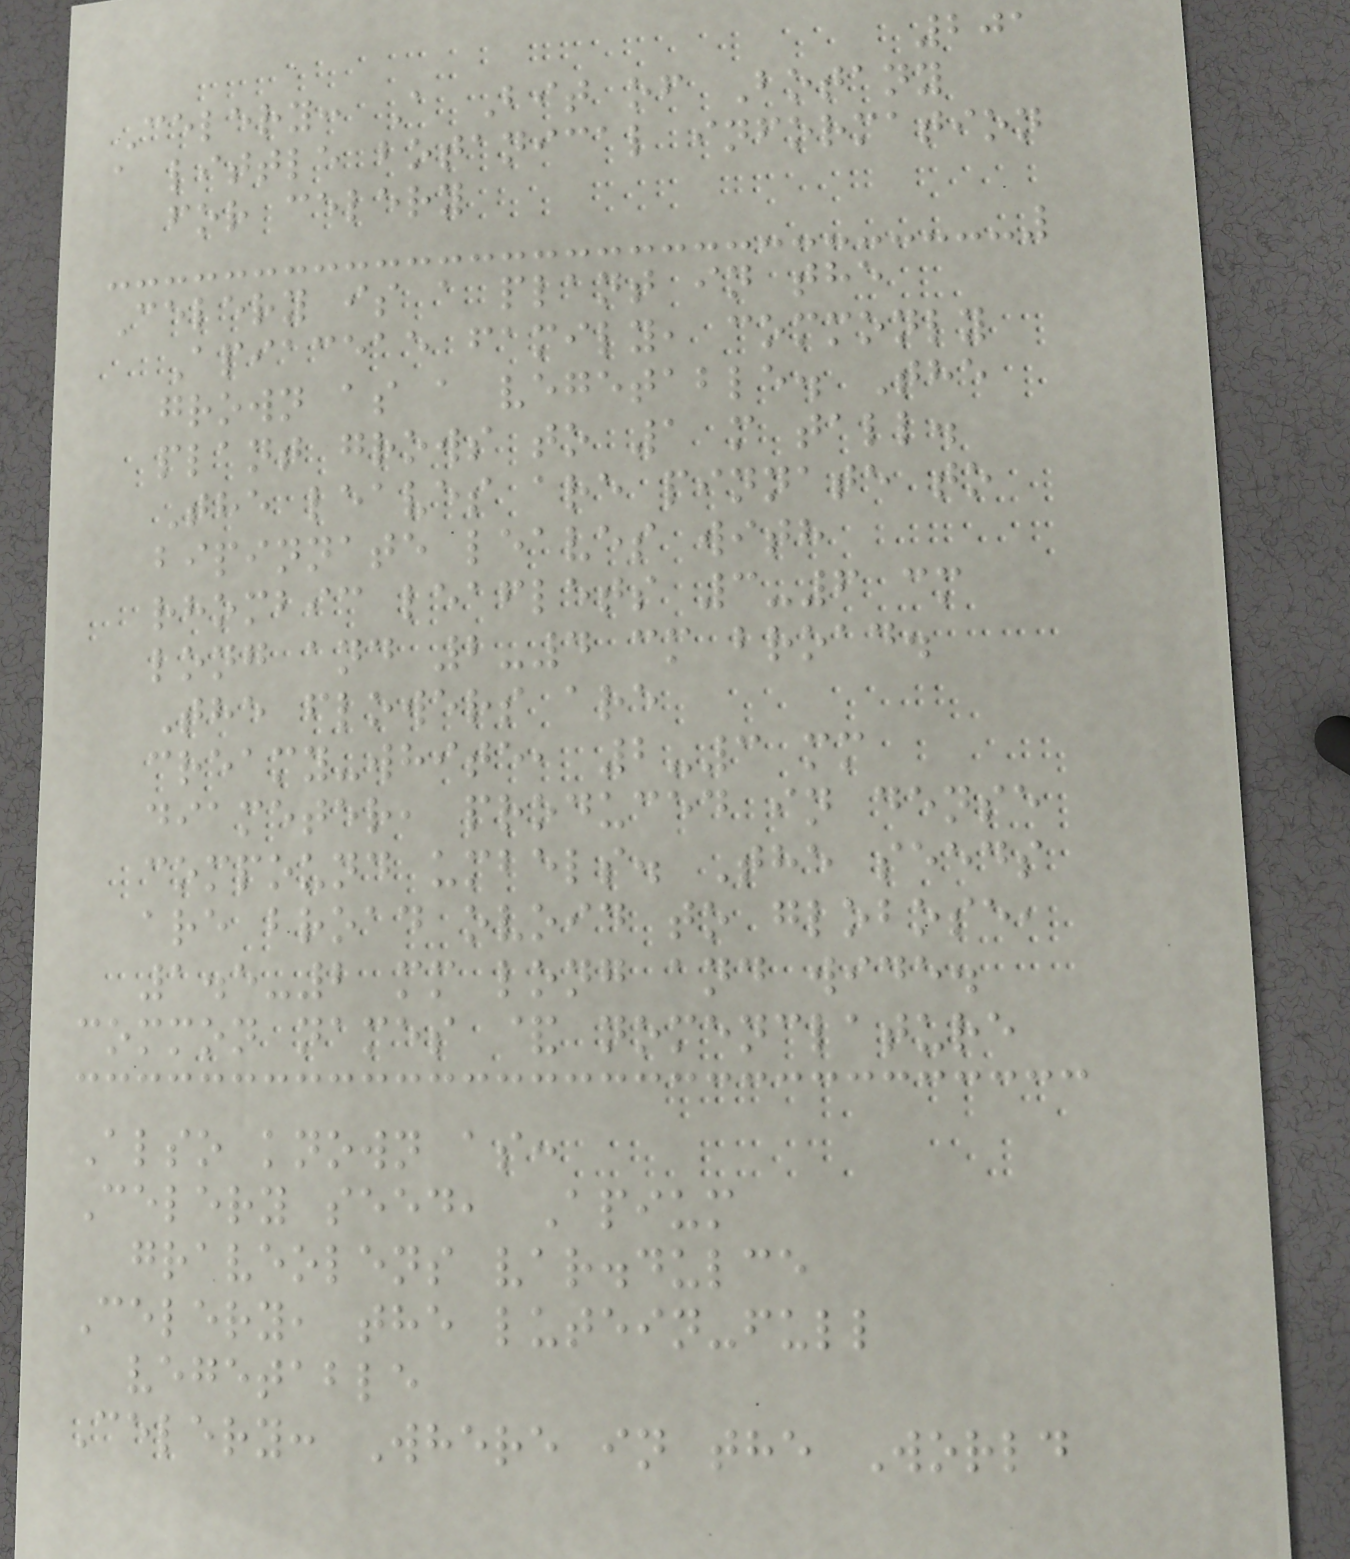201
Celery: A Bit of Botany
a little botanical information
for celery
Celery is a plant in the
Apiaceae family, commonly
grown as a vegetable. The
plant grows to 1 m tall.
The leaves are pinnate to
bipinnate leaves with
rhombic leaflets 3-6 cm
long and 2-4 cm broad.
The flowers are
creamy-white, 2-3 mm
diameter, produced in dense
compound umbels. The seeds
are broad ovoid to globose,
1.5-2 mm long and wide.
common names & nomenclature
Also known as:
Celery seed, Apium
graveolens var.dulce
Celery, the lutein-full
vegetable
Celery: Where in the World
